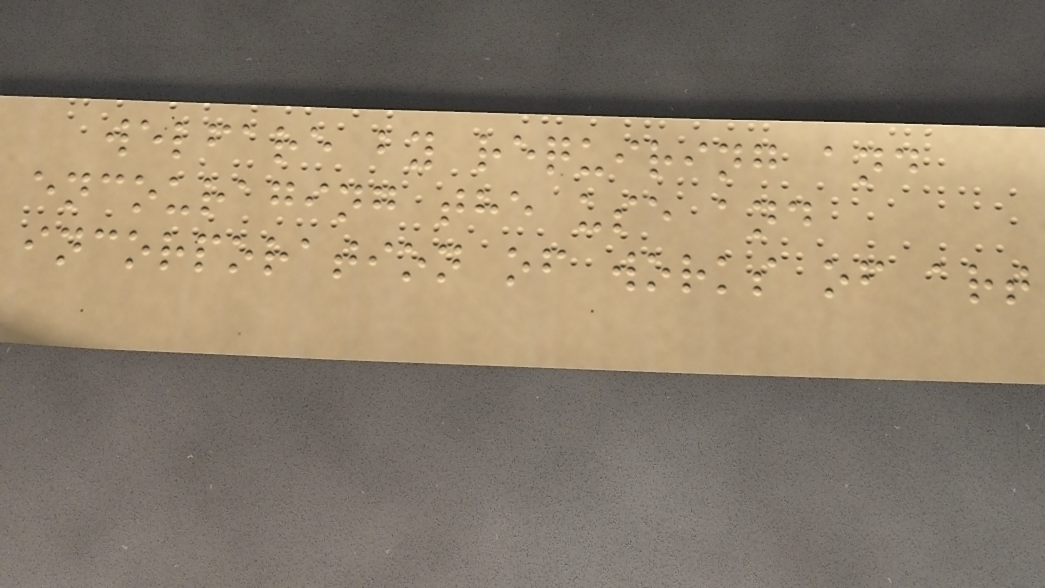welfare by requiring and
encouraging the use and
incorporation of works of art
